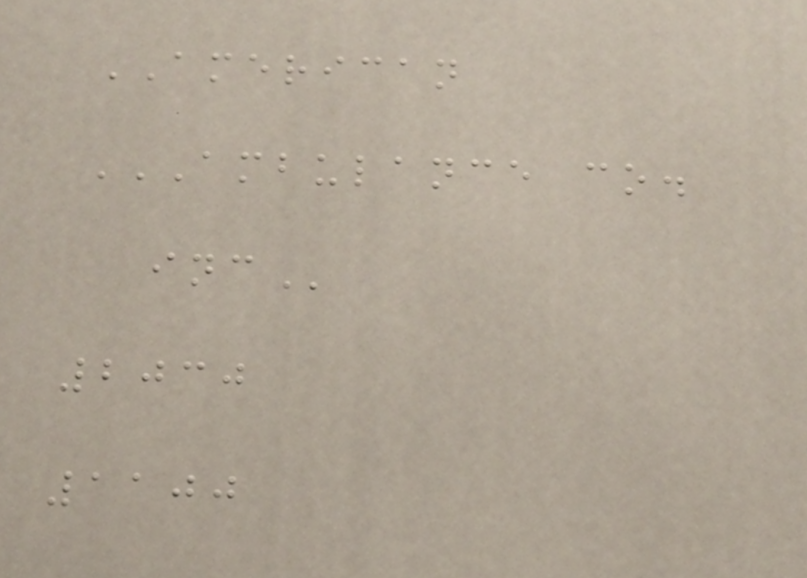AMERICAN
AMBULANCE CO.
INC
2030
1100
